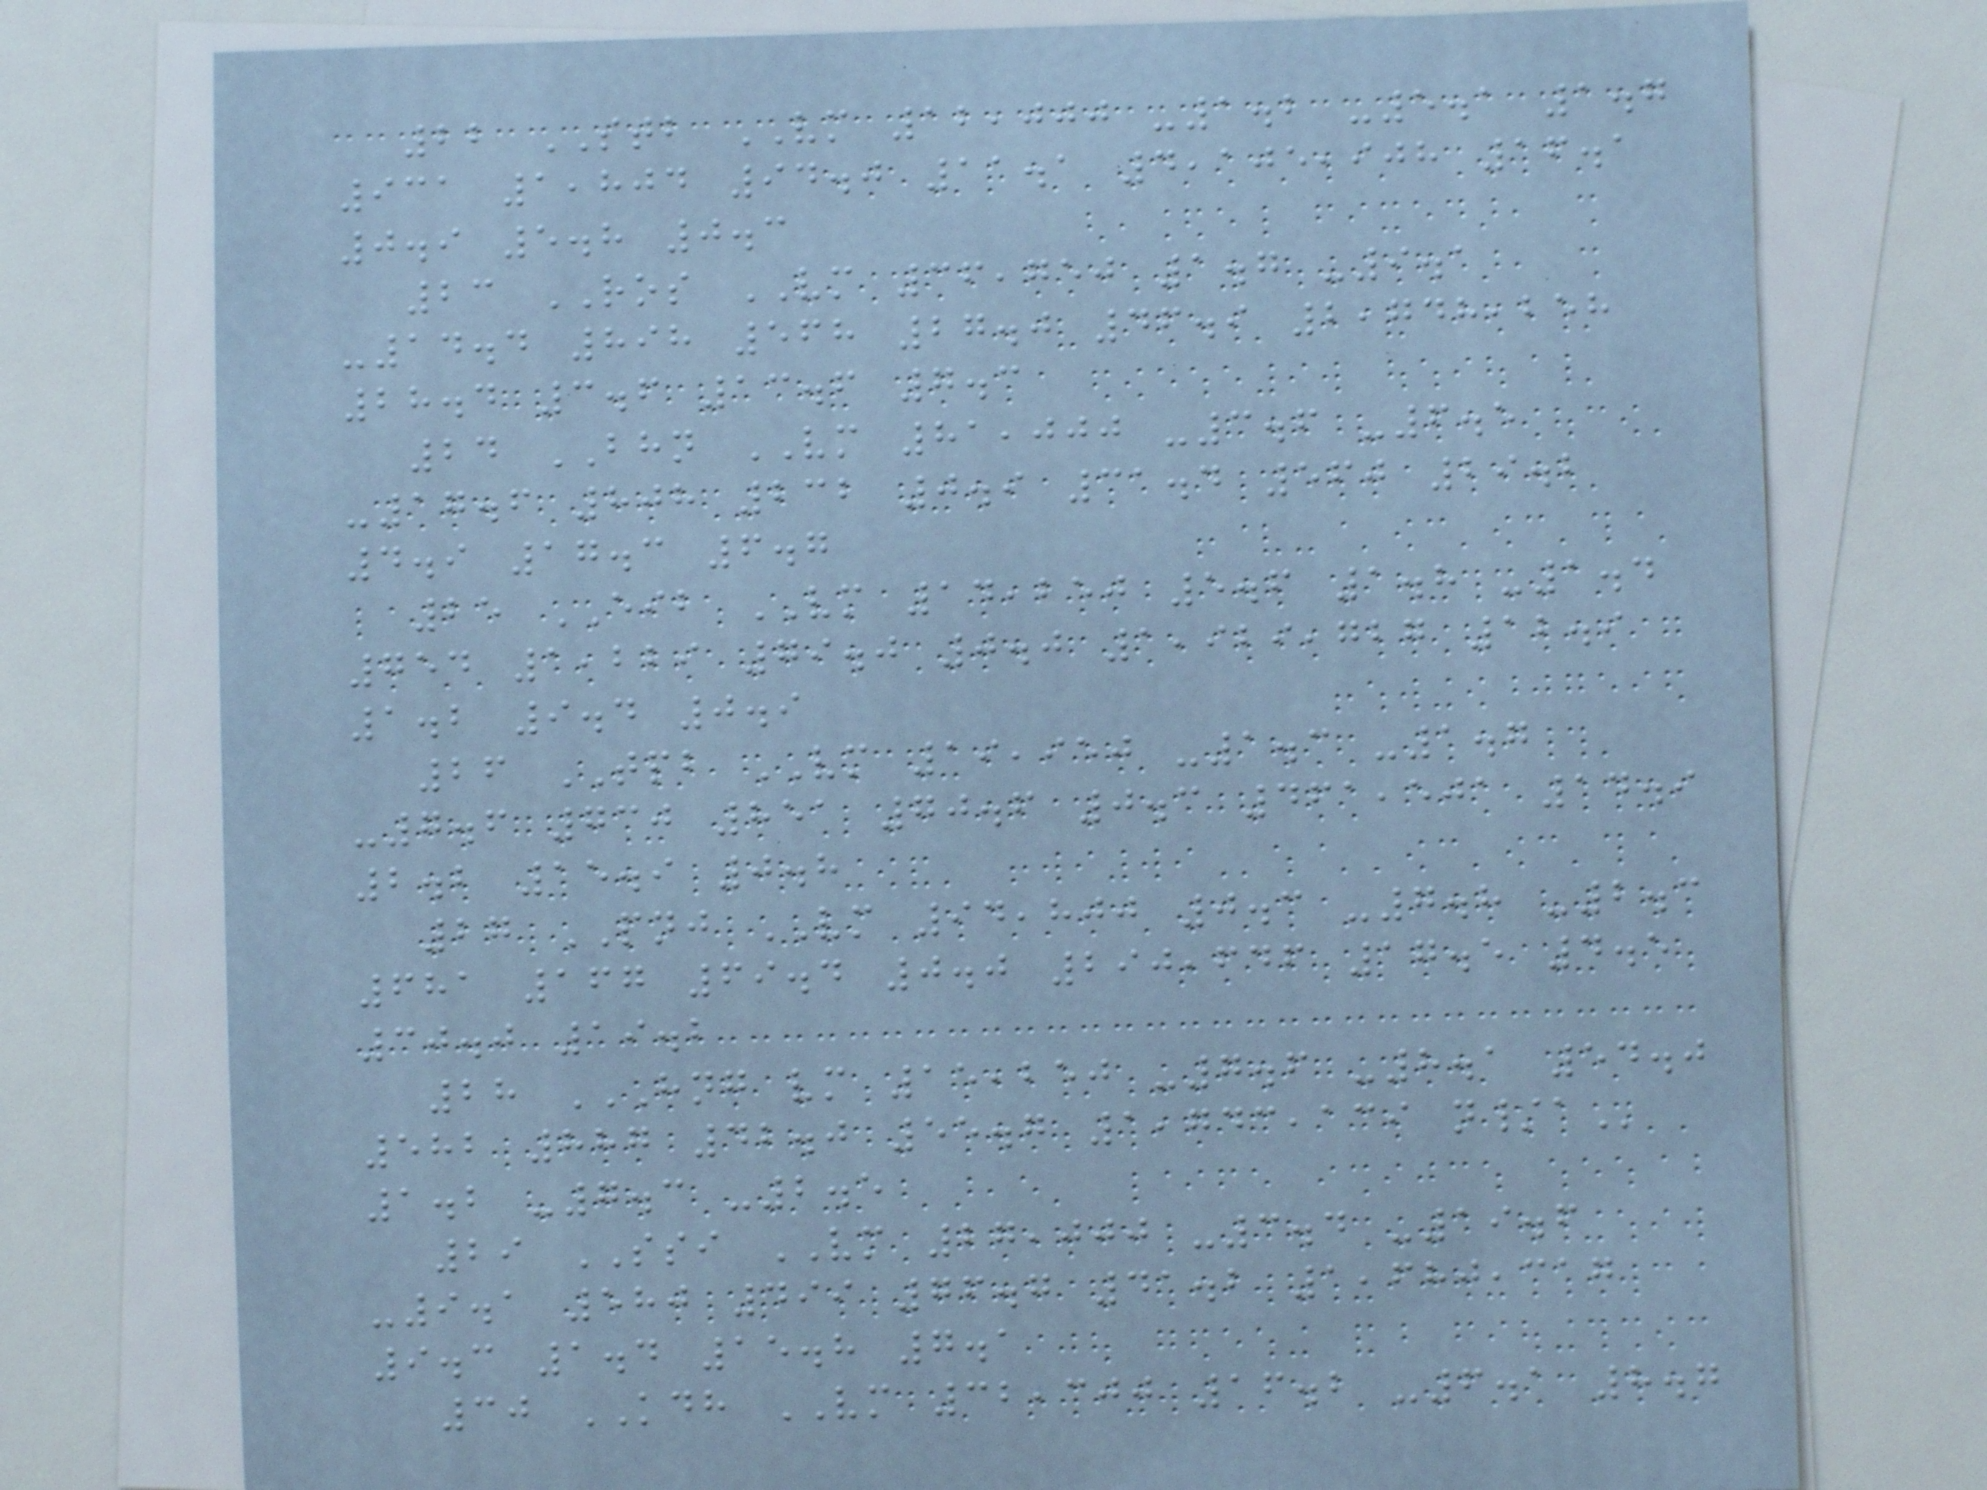22 STB VM 12,000 -1.2 -5.1 1.7
931 1,804 94.0 11.1 4,105,908 16.1
0.9 5.8 0.3
23 ROS VM 36,750 1.7 -9.1
-14.4 898 568 27.0 46.9 2,748,258
28.4 3.6 13.6 7.3
24 BHN VM 81,000 -3.6 -6.5
-17.6 808 232 0.9 31.4 560 29.2
4.9 17.3 6.7
25 EIB VM 14,250 5.6 1.8 -1.4
754 1,229 79.0 0.0 1,929,727 12.9
1.2 9.4 0.9
26 TPB VM 19,950 -1.3 -1.7
-7.6 730 851 70.6 0.3 461,501 14.9
2.2 15.9 0.8
27 PNJ VM 94,800 0.3 -7.8 -2.3
681 167 69.4 0.0 290,646 17.5 4.5
30.0 19.2
28 HNG VM 15,250 -7.6 -8.1 54.0
582 887 42.0 55.7 1,743,139 N/A
1.2 -7.3 -2.5
29 SSI VM 27,000 -3.4 -19.6
-9.1 580 499 76.7 41.2 1,680,317
9.3 1.4 15.8 7.1
30 KDH VM 32,300 16.2 -6.1 8.7
